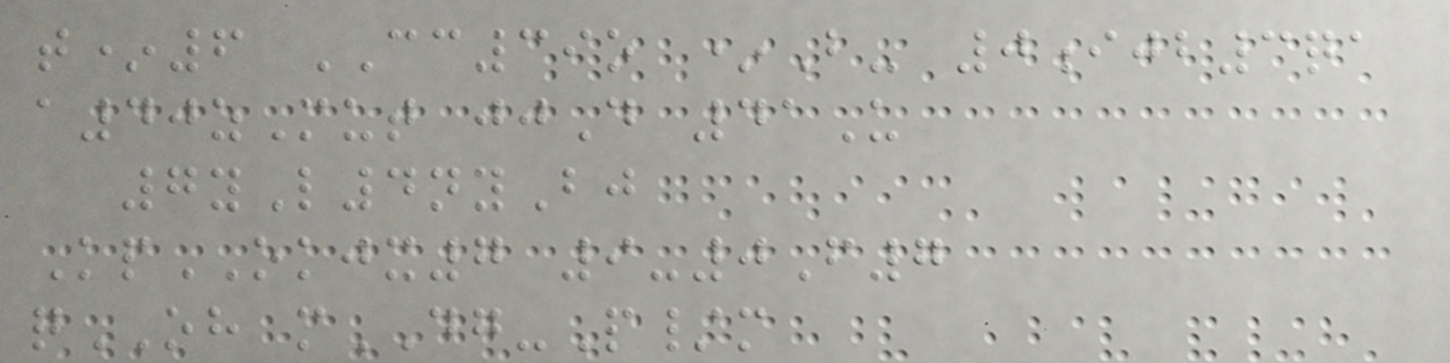t*6 CC39o *B- 0ijb3qa
a40zMut jjD 41U
7yL4nyBj
KpOKJX7 9-0F7
qOH mDG-P/m
